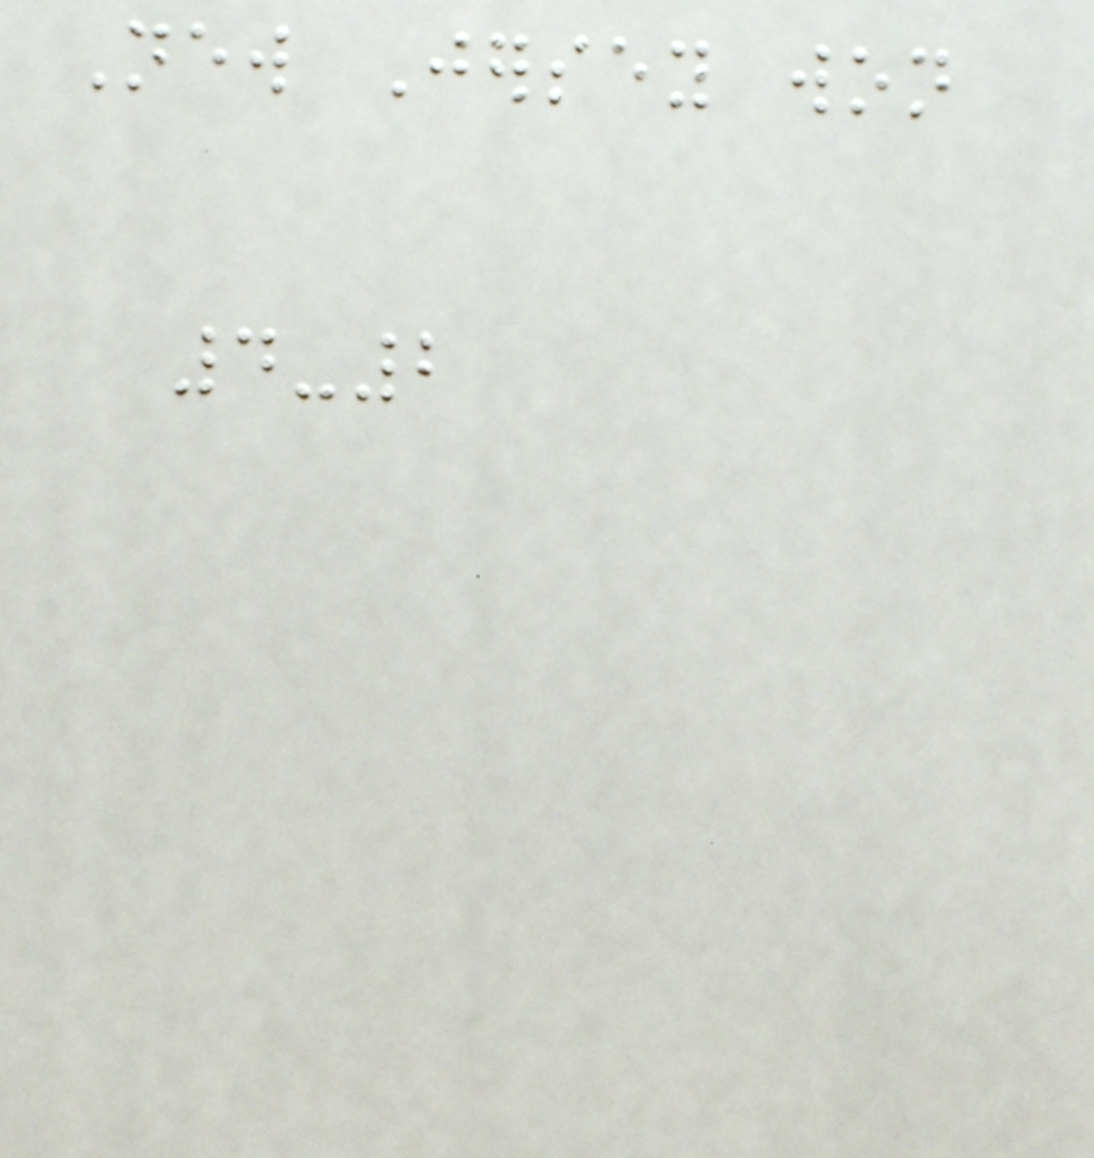New Jersey won
4-2
